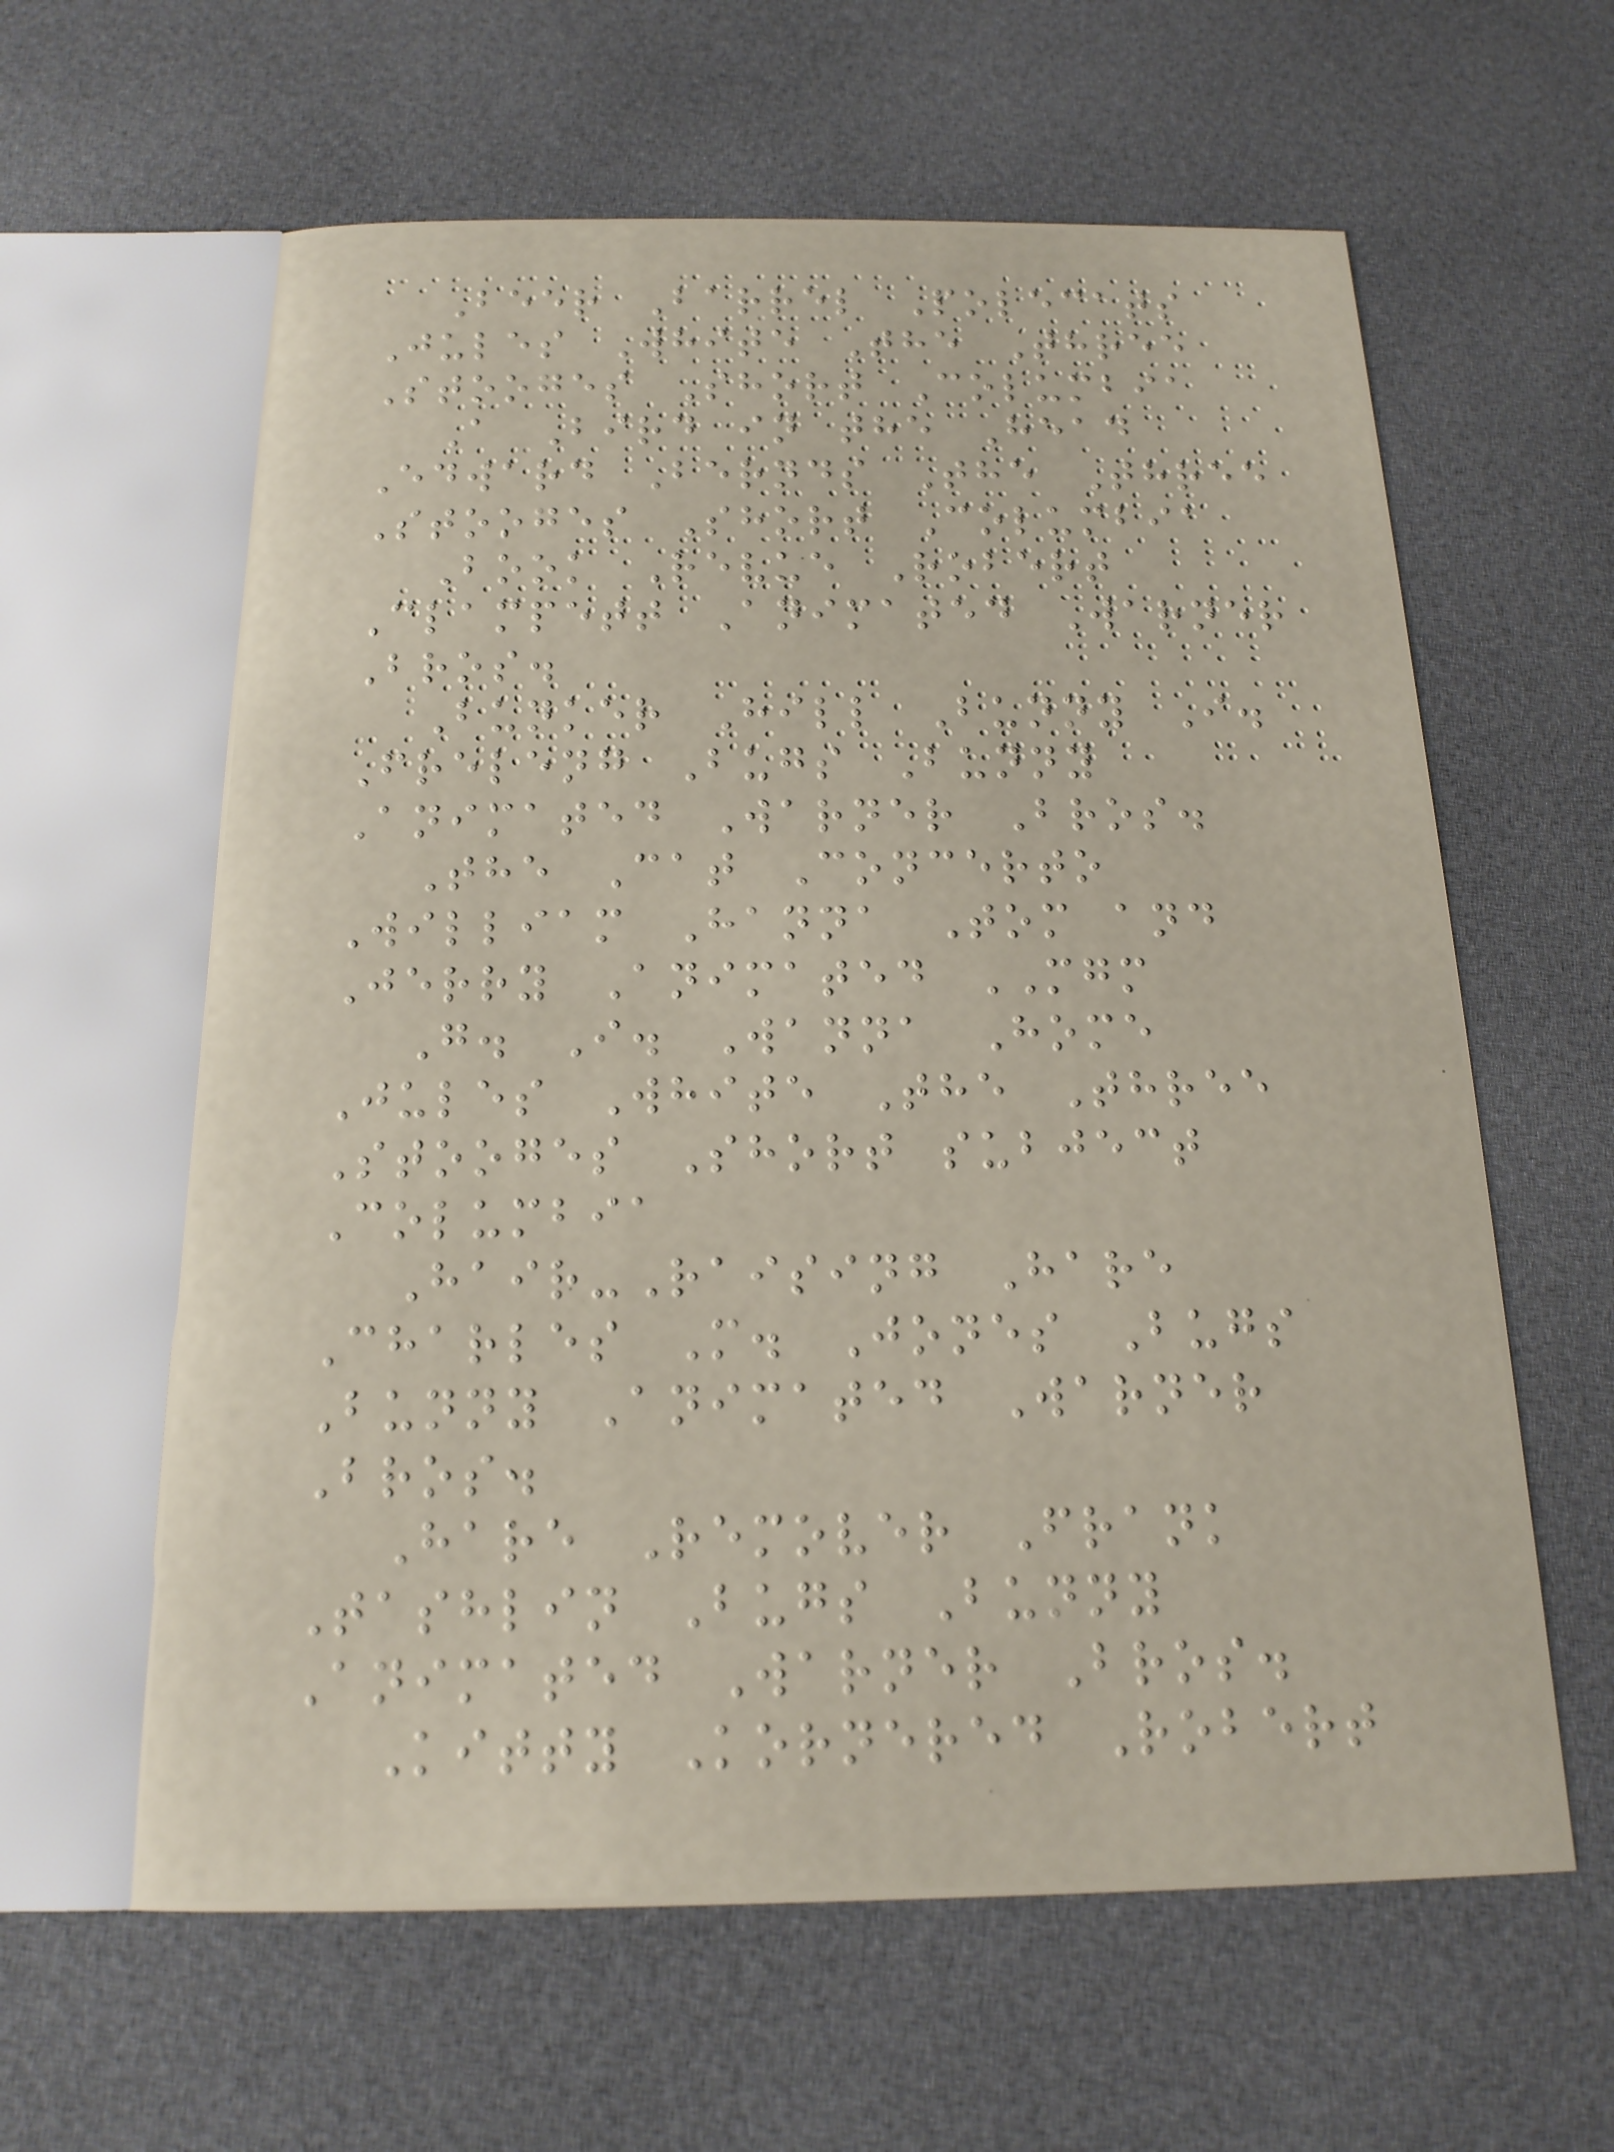Beer Barrel Polecats
Jules White The Three
Stooges Short Columbia
A Bird in the Head
Edward Bernds The Three
Stooges Short Columbia
Book Revue Robert
Clampett Animated Warner
Bros.
Bunker Hill Bunny I.
Freleng Bugs Bunny
Animated Warner Bros.
The Cat Concerto
William Hanna Tom and
Jerry Animated MGM
G. I. Wanna Home
Jules White The Three
Stooges Short subject
Columbia
Hair-Raising Hare
Charles M. Jones Bugs
Bunny Animated Warner
Bros.
Hare Remover Frank
Tashlin Bugs Bunny
Animated Warner Bros.
Kitty Kornered Robert
